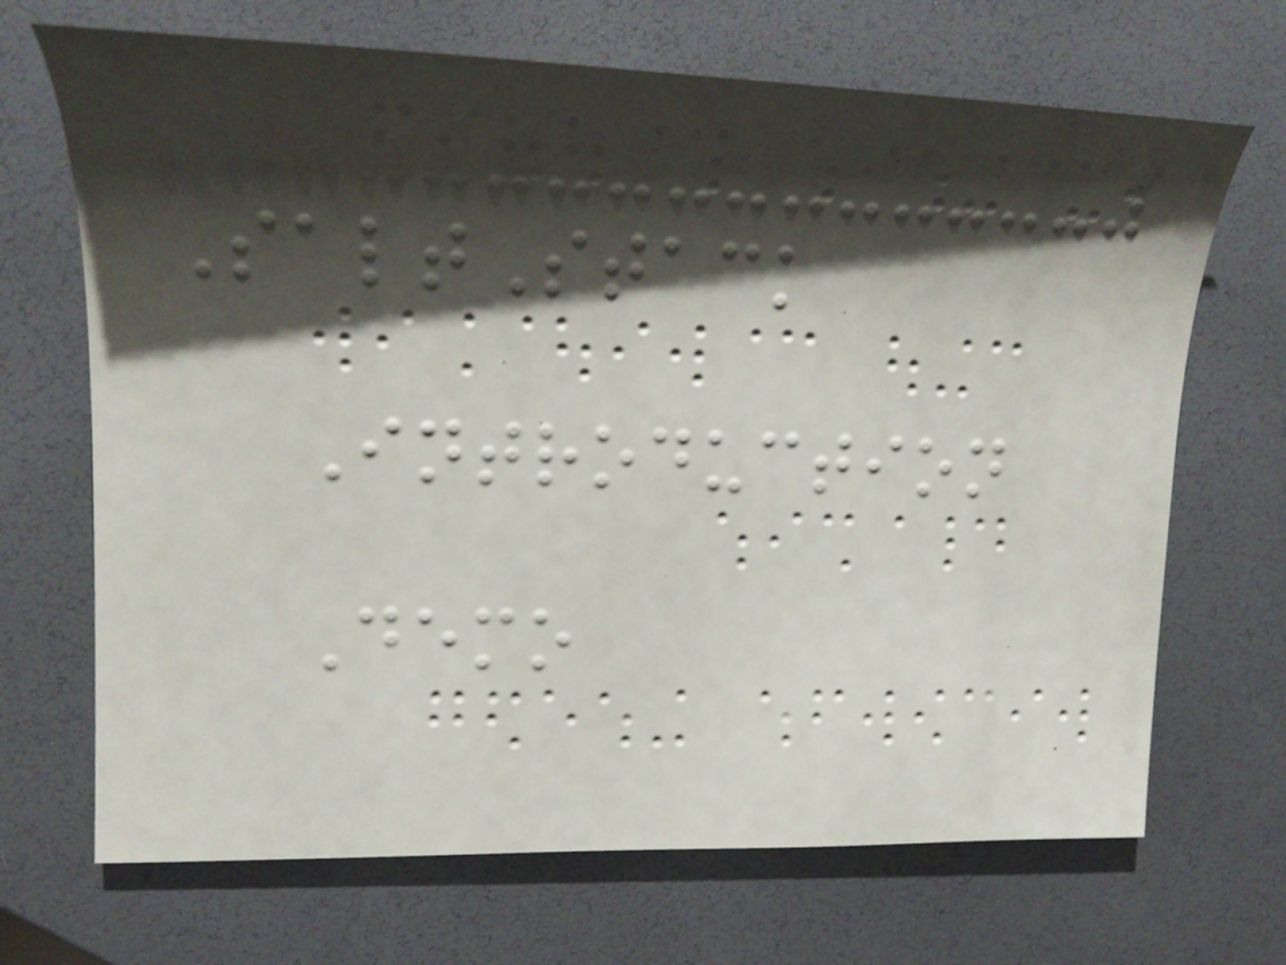SaltStack
Introduction
Demo
